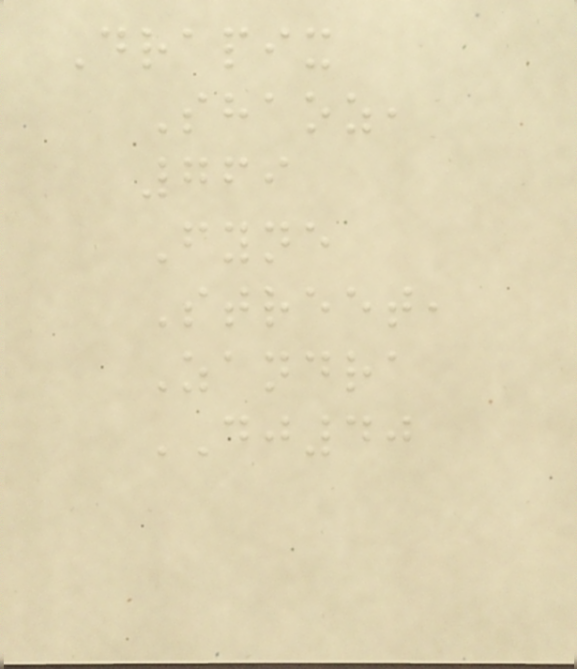Drapix
Shaoz,
769
Fyne
Street,
Zandra
DJ40
